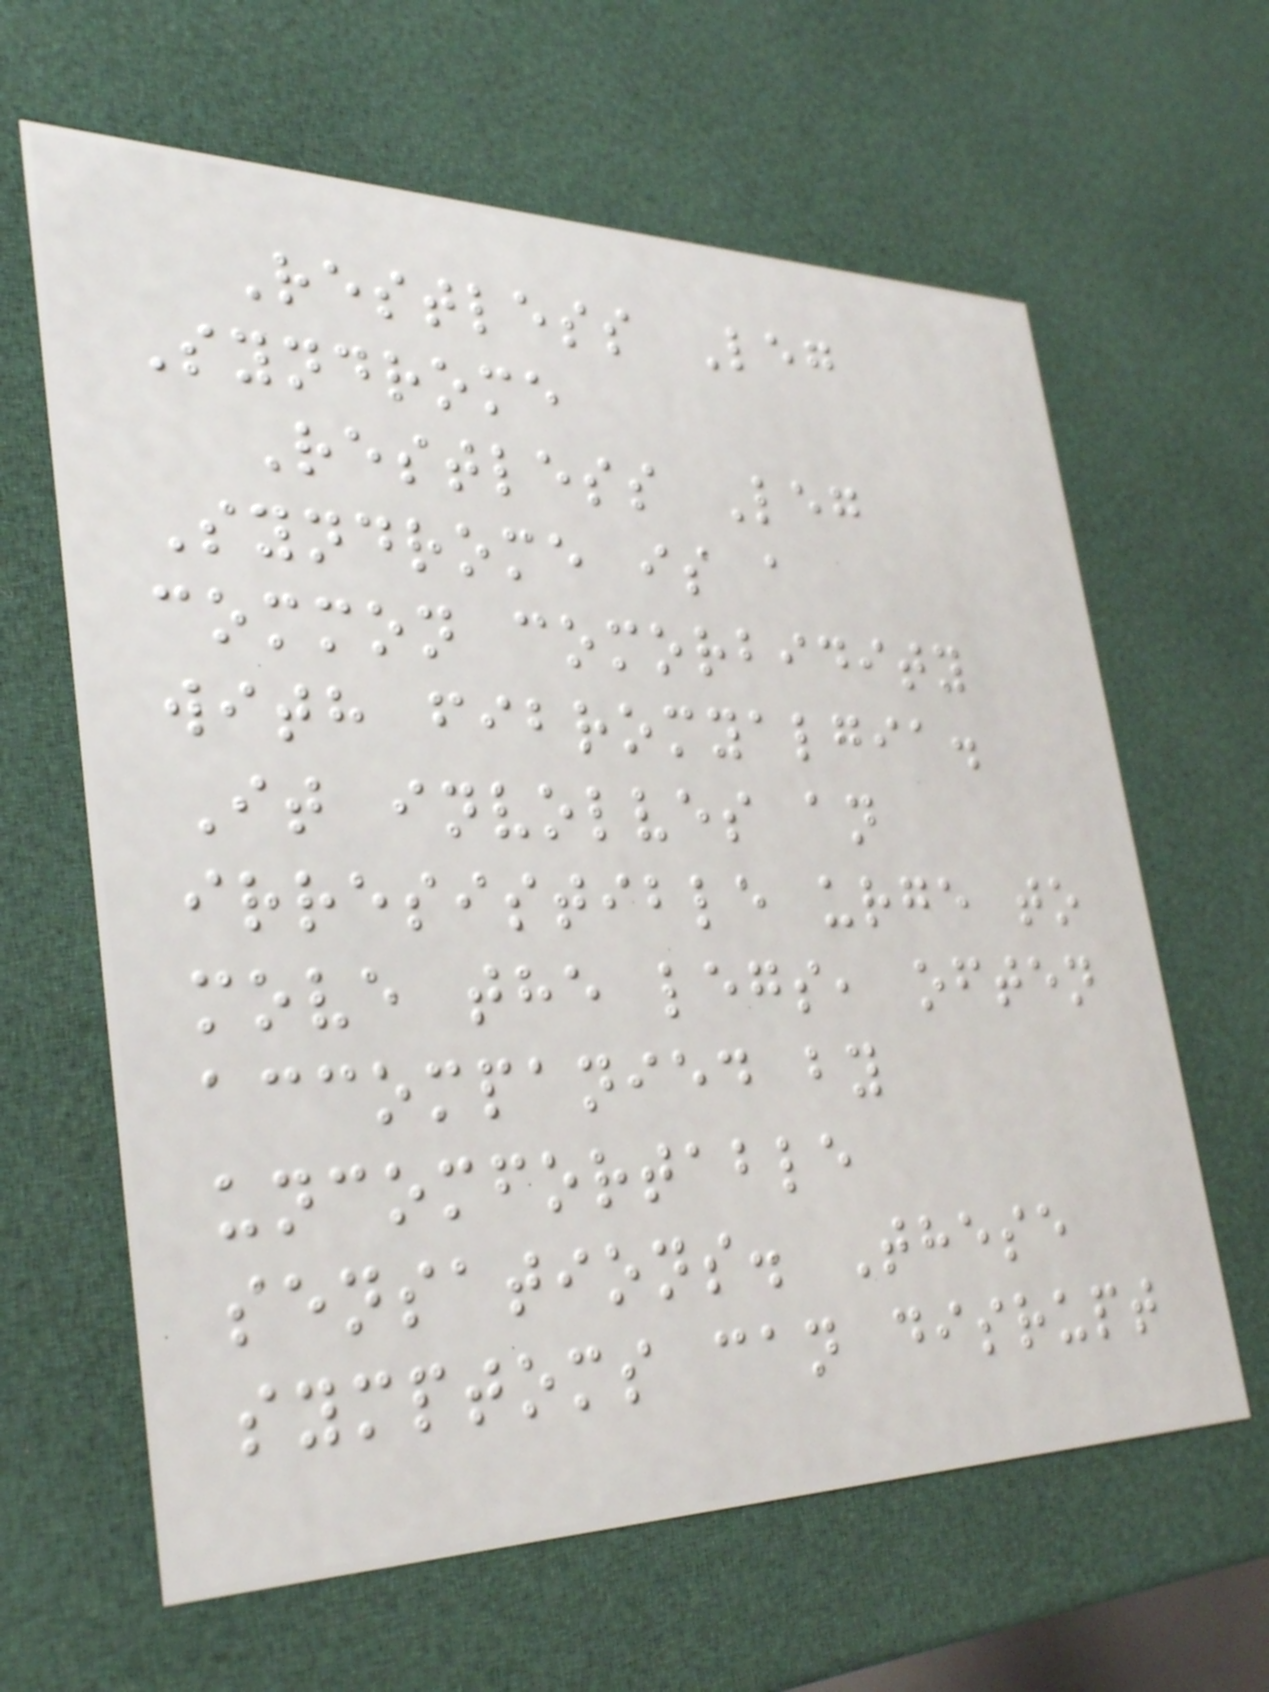Restless Leg
Syndrome
Restless Leg
Syndrome is a
common comorbidity
with fibromyalgia.
It involves an
irresistible urge to
move the legs, often
accompanied by
uncomfortable
sensations. These
symptoms can disrupt
